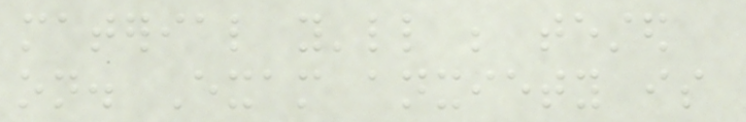material you'll be tested
on. Exam anxiety is
